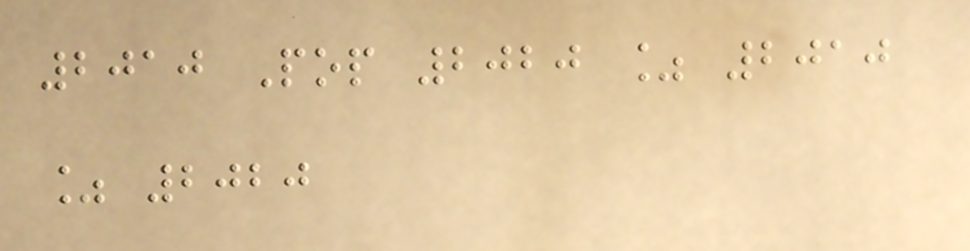2010 Pop 2020 % 2010
% 2020
